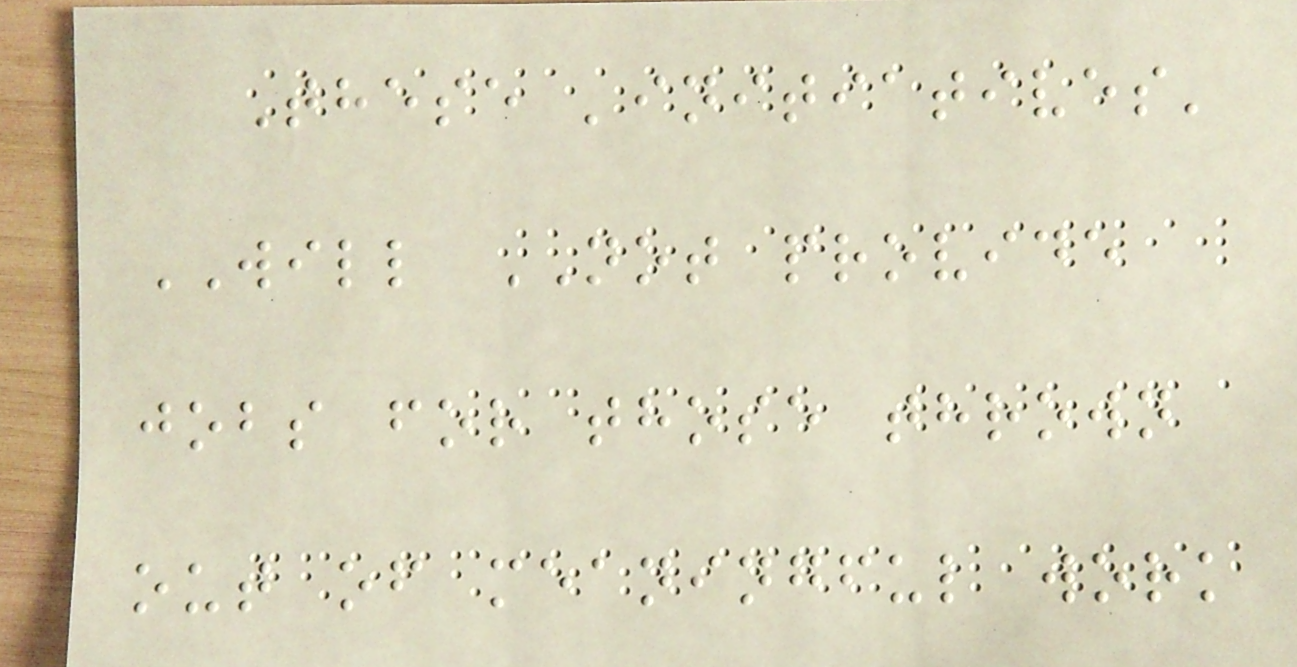These 'initiatives'
WILL NOT provide
jobs for those thrown
out of meaningful work
